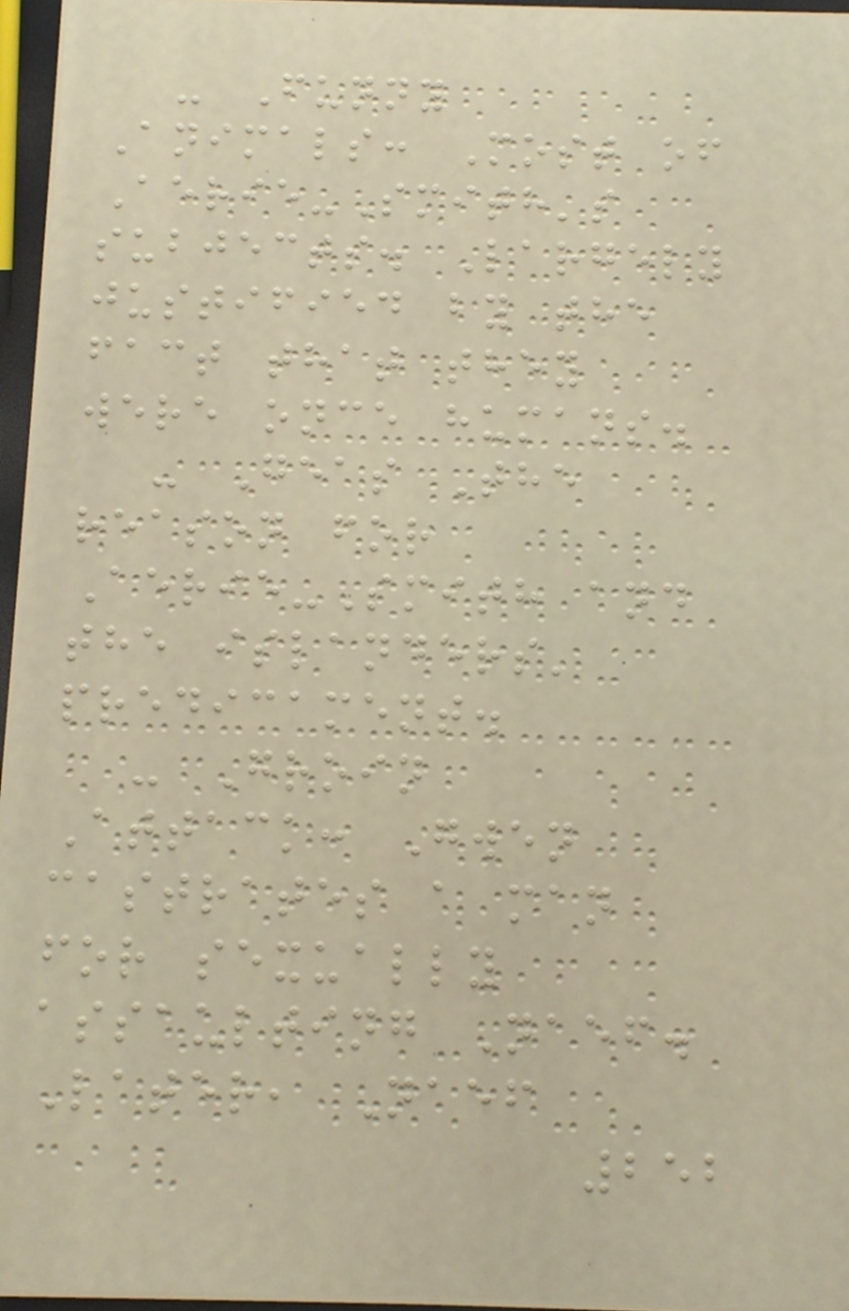- Funny
Animals: Most of
Aerie-Smith's
subjects. Largely
justified by the
fact that they
were once humans.
- Geas The
reason for
Aerie-Smith and
the islanders'
predicament.
- Groin
Attack: Gwen
castrates a man
for sexually
assaulting Naef.
Later, Naef
252
